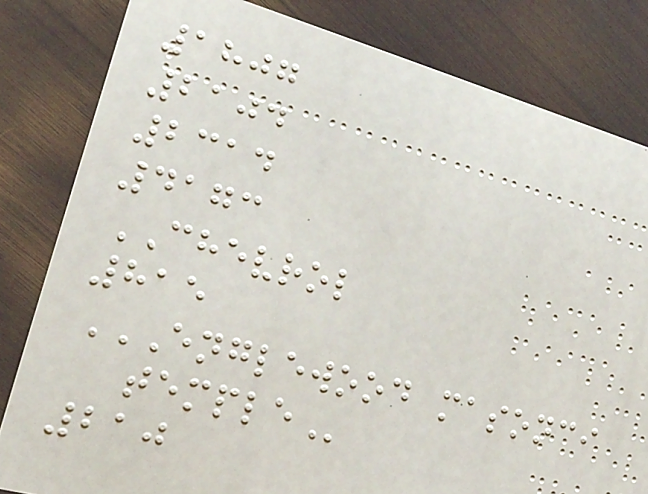1807
2104
2314
4173
CHEVROL
815
ENGLEWOOD MASONCI
TEMPLE
210
